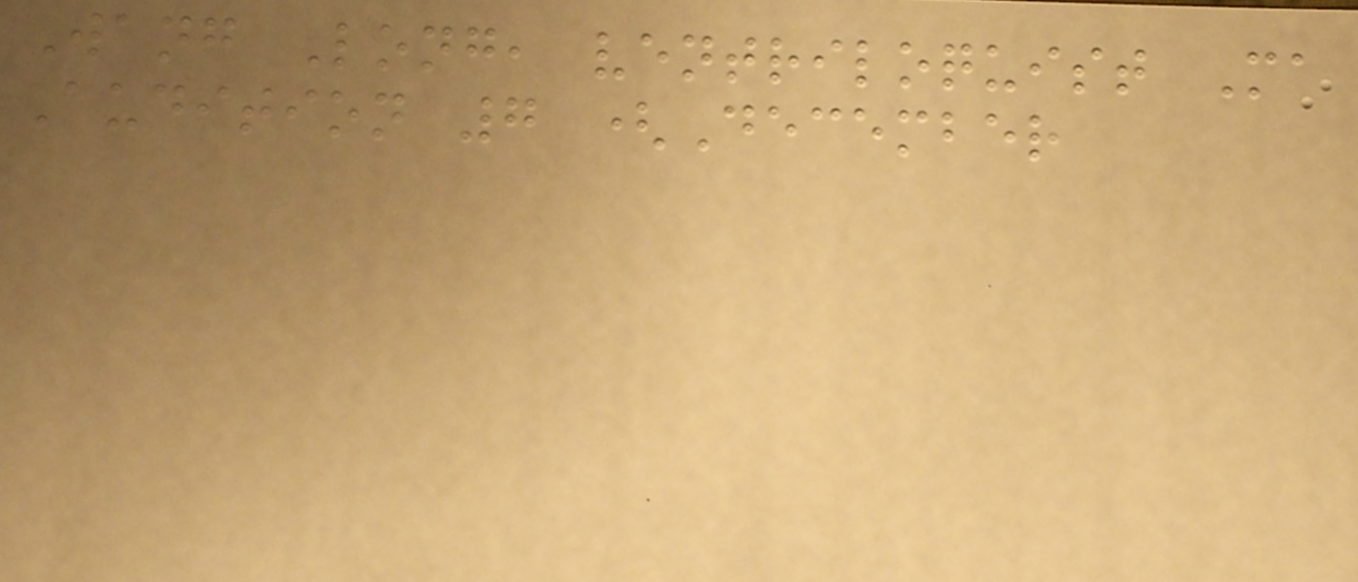Wang Long, ventriloquist Ma
Audition 7 (December
